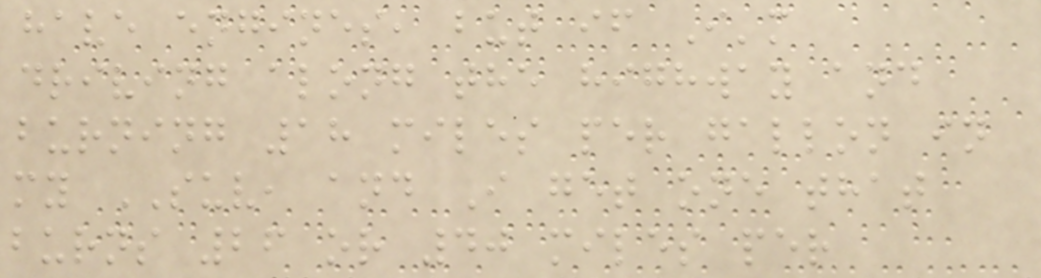have engines, but if I'm
driving along the highway and
burning 18 miles per gallon in
my SUV, and I get one that
burns 26 or 40 miles per
